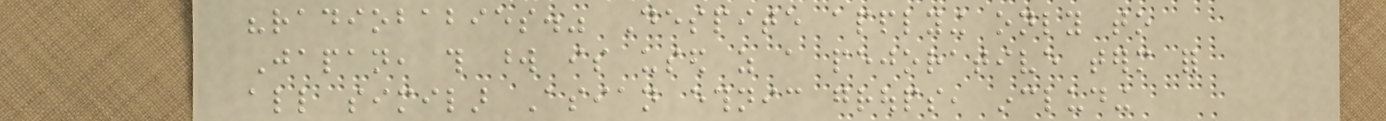"radiobabies." Despite applying only to
Japan, this word is used as a pejorative term for
all similar Asian ethnic groups, including
